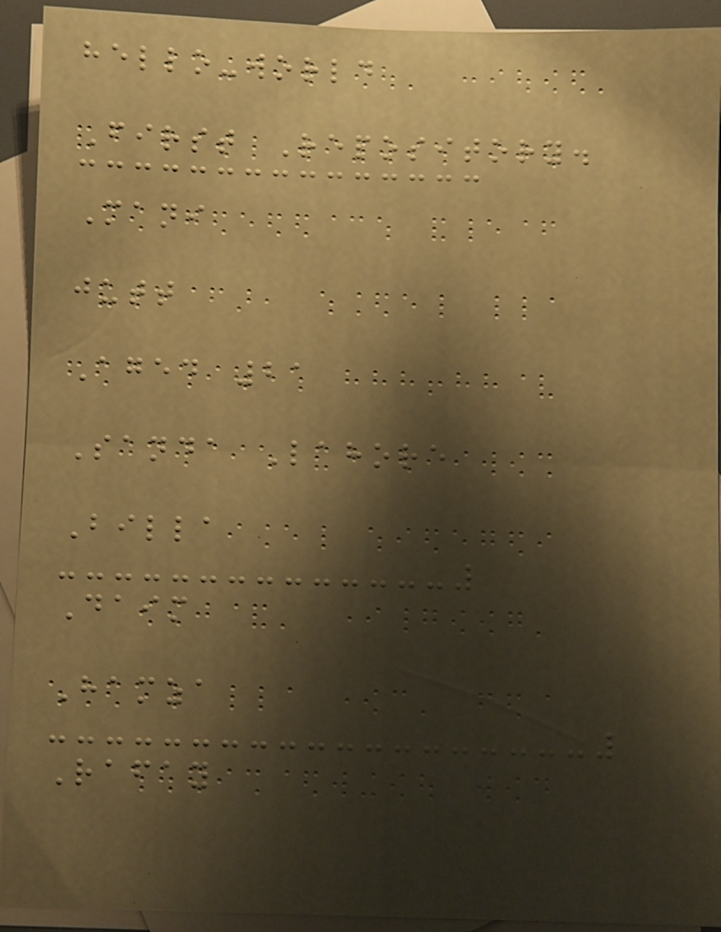hello-world
First Repository.
Mani
jutt
Aged 21
Sanda Lahore
Billa
Daim
Hamza
Rafay
